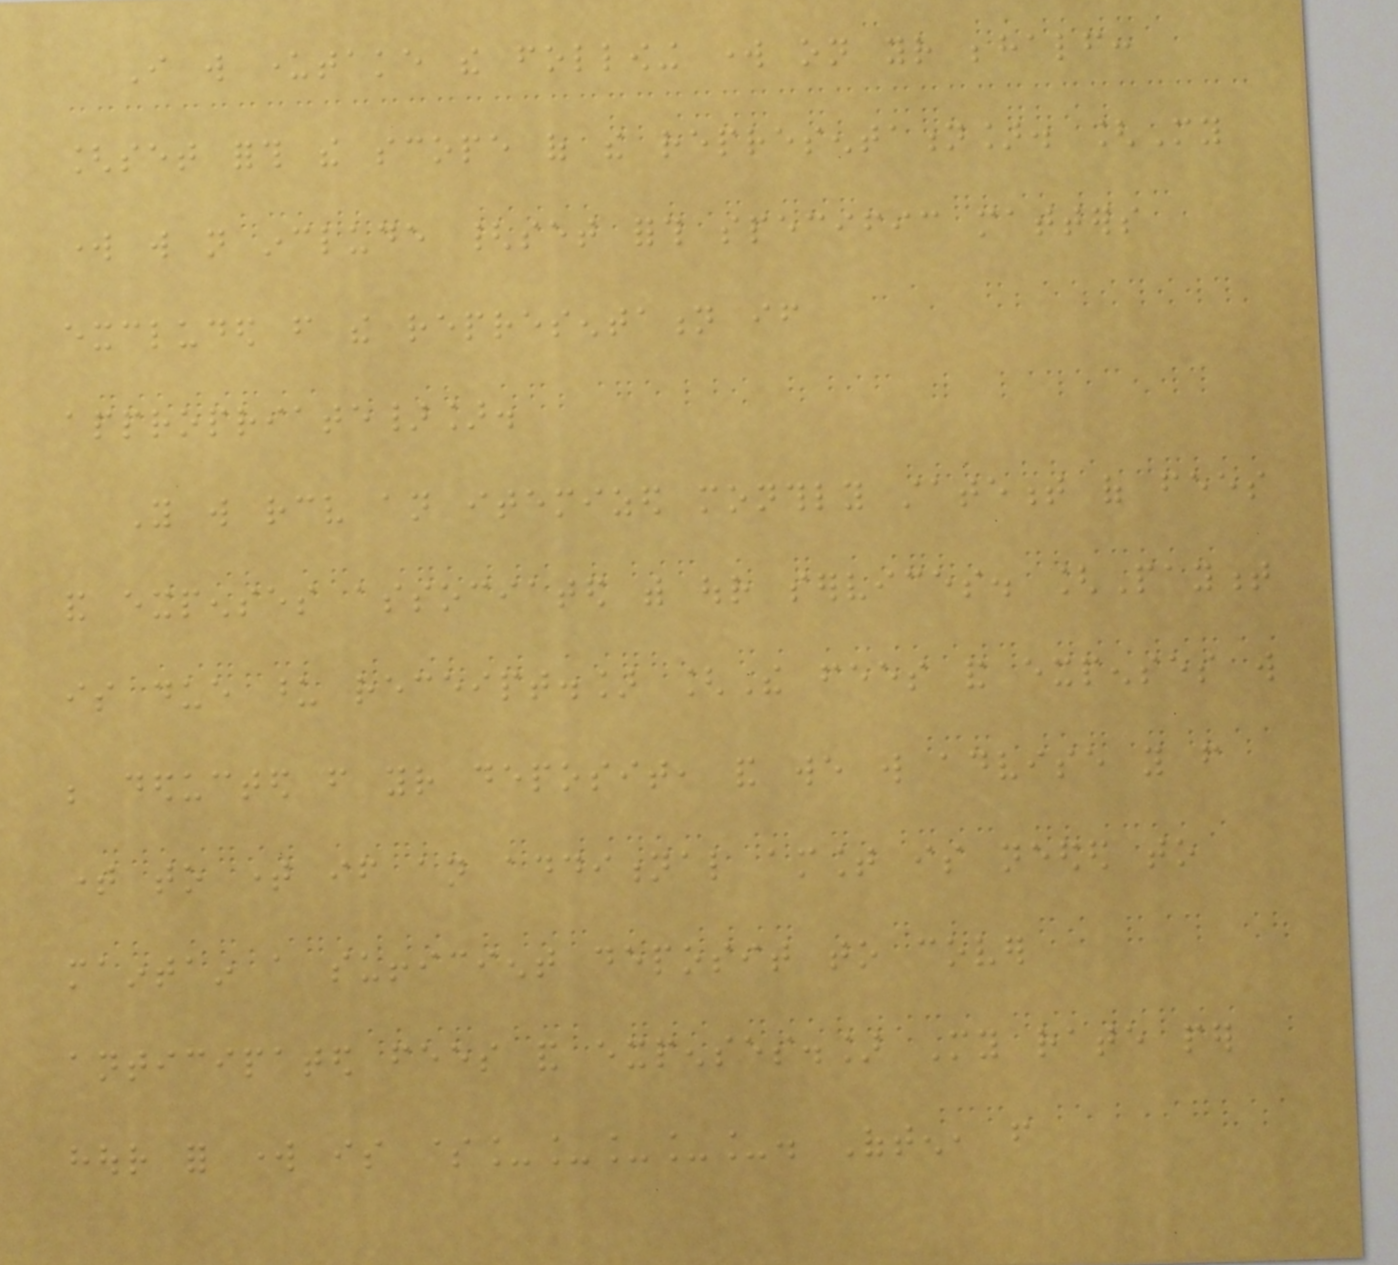I will undertake the following work on your behalf:
[set forth the scope of the representation]. [My
work will not include {set forth specific matters
excluded from the representation if
appropriate}].
You will receive an itemized monthly statement of fees
and expenses associated with our services. [Payment
is due upon receipt.] [The fees and expenses will
be deducted from your deposit, and we will advise you from
time to time if an additional amount is needed to
maintain a sufficient deposit to cover
anticipated fees and expenses.] My rate per
hour for work is $_____. Often, from
